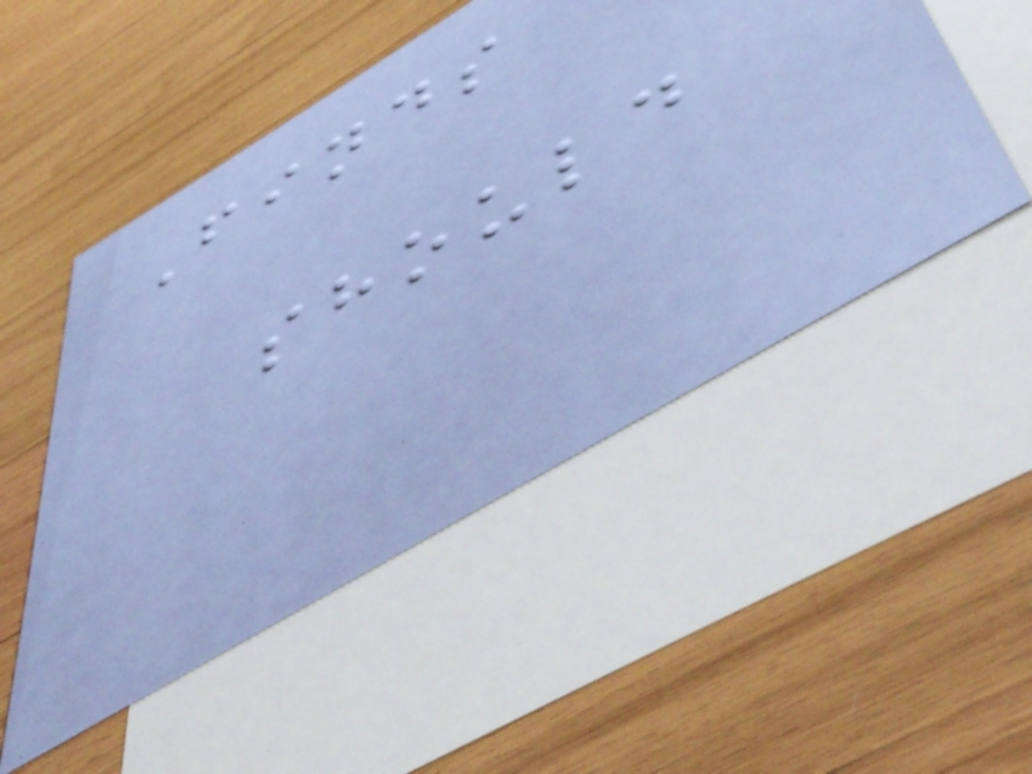Finds
should
